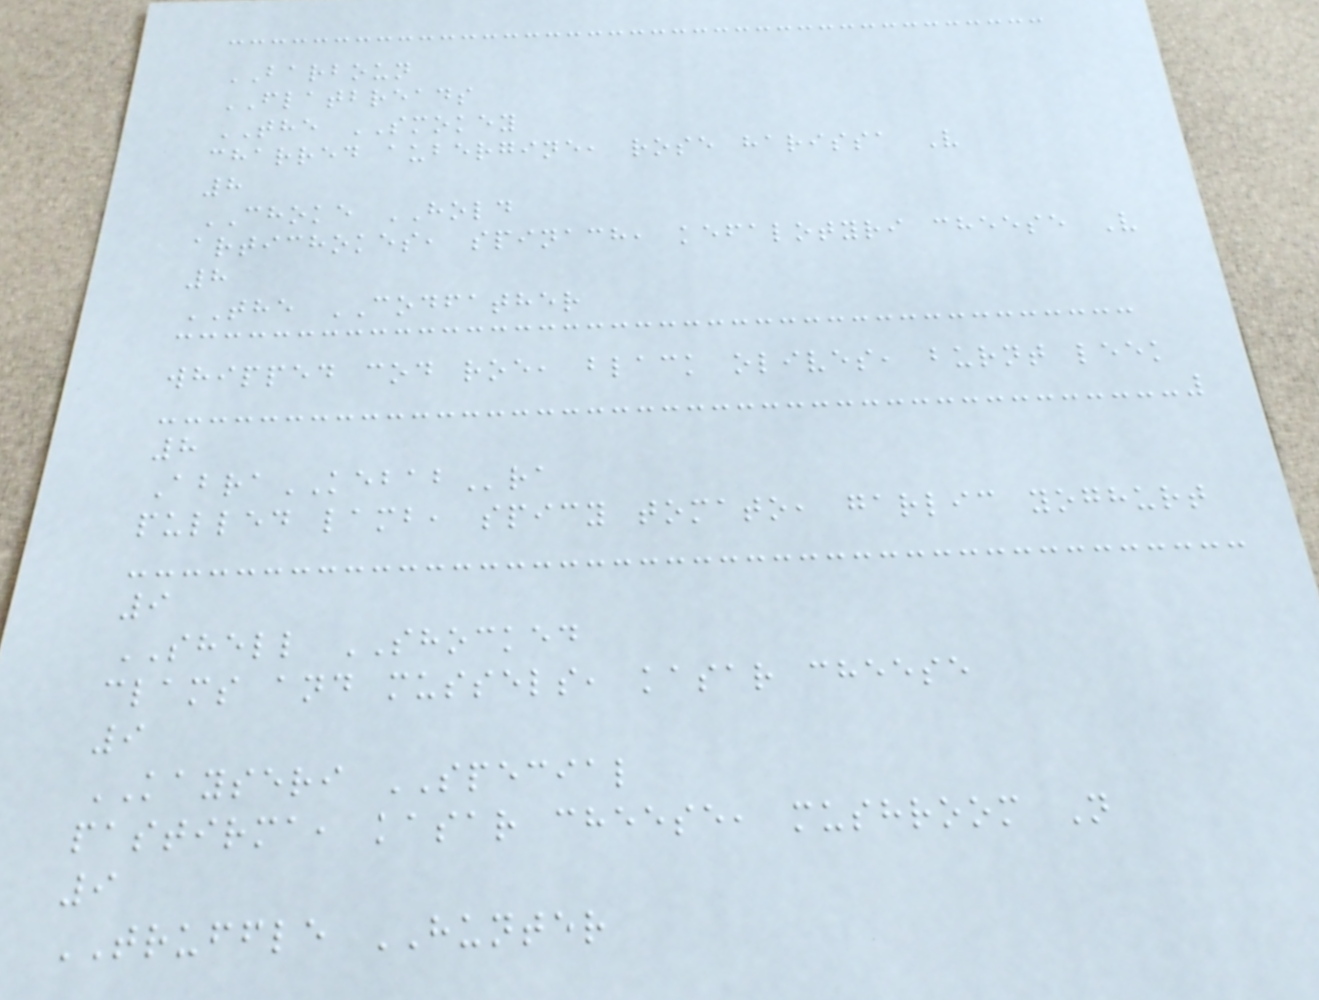BARBOUN
FLATBREADS
THE SMOKEY
charred aubergine, rose harissa V
8
CHOKE HOLD
artichokes, spinach, kefalotyri cheese V
8
THE CODFATHER
whipped cod roe, black olives, burnt leek
8
AbraKEBABra
pulled lamb, spicy tomato, garlic yoghurt
9
SHELL SHOCKED
clams and mussels, kasar cheese
9
KAYSERI SPECIAL
pastirma, kasar cheese, mushroom N
9
TRUFFLE HUNTER
